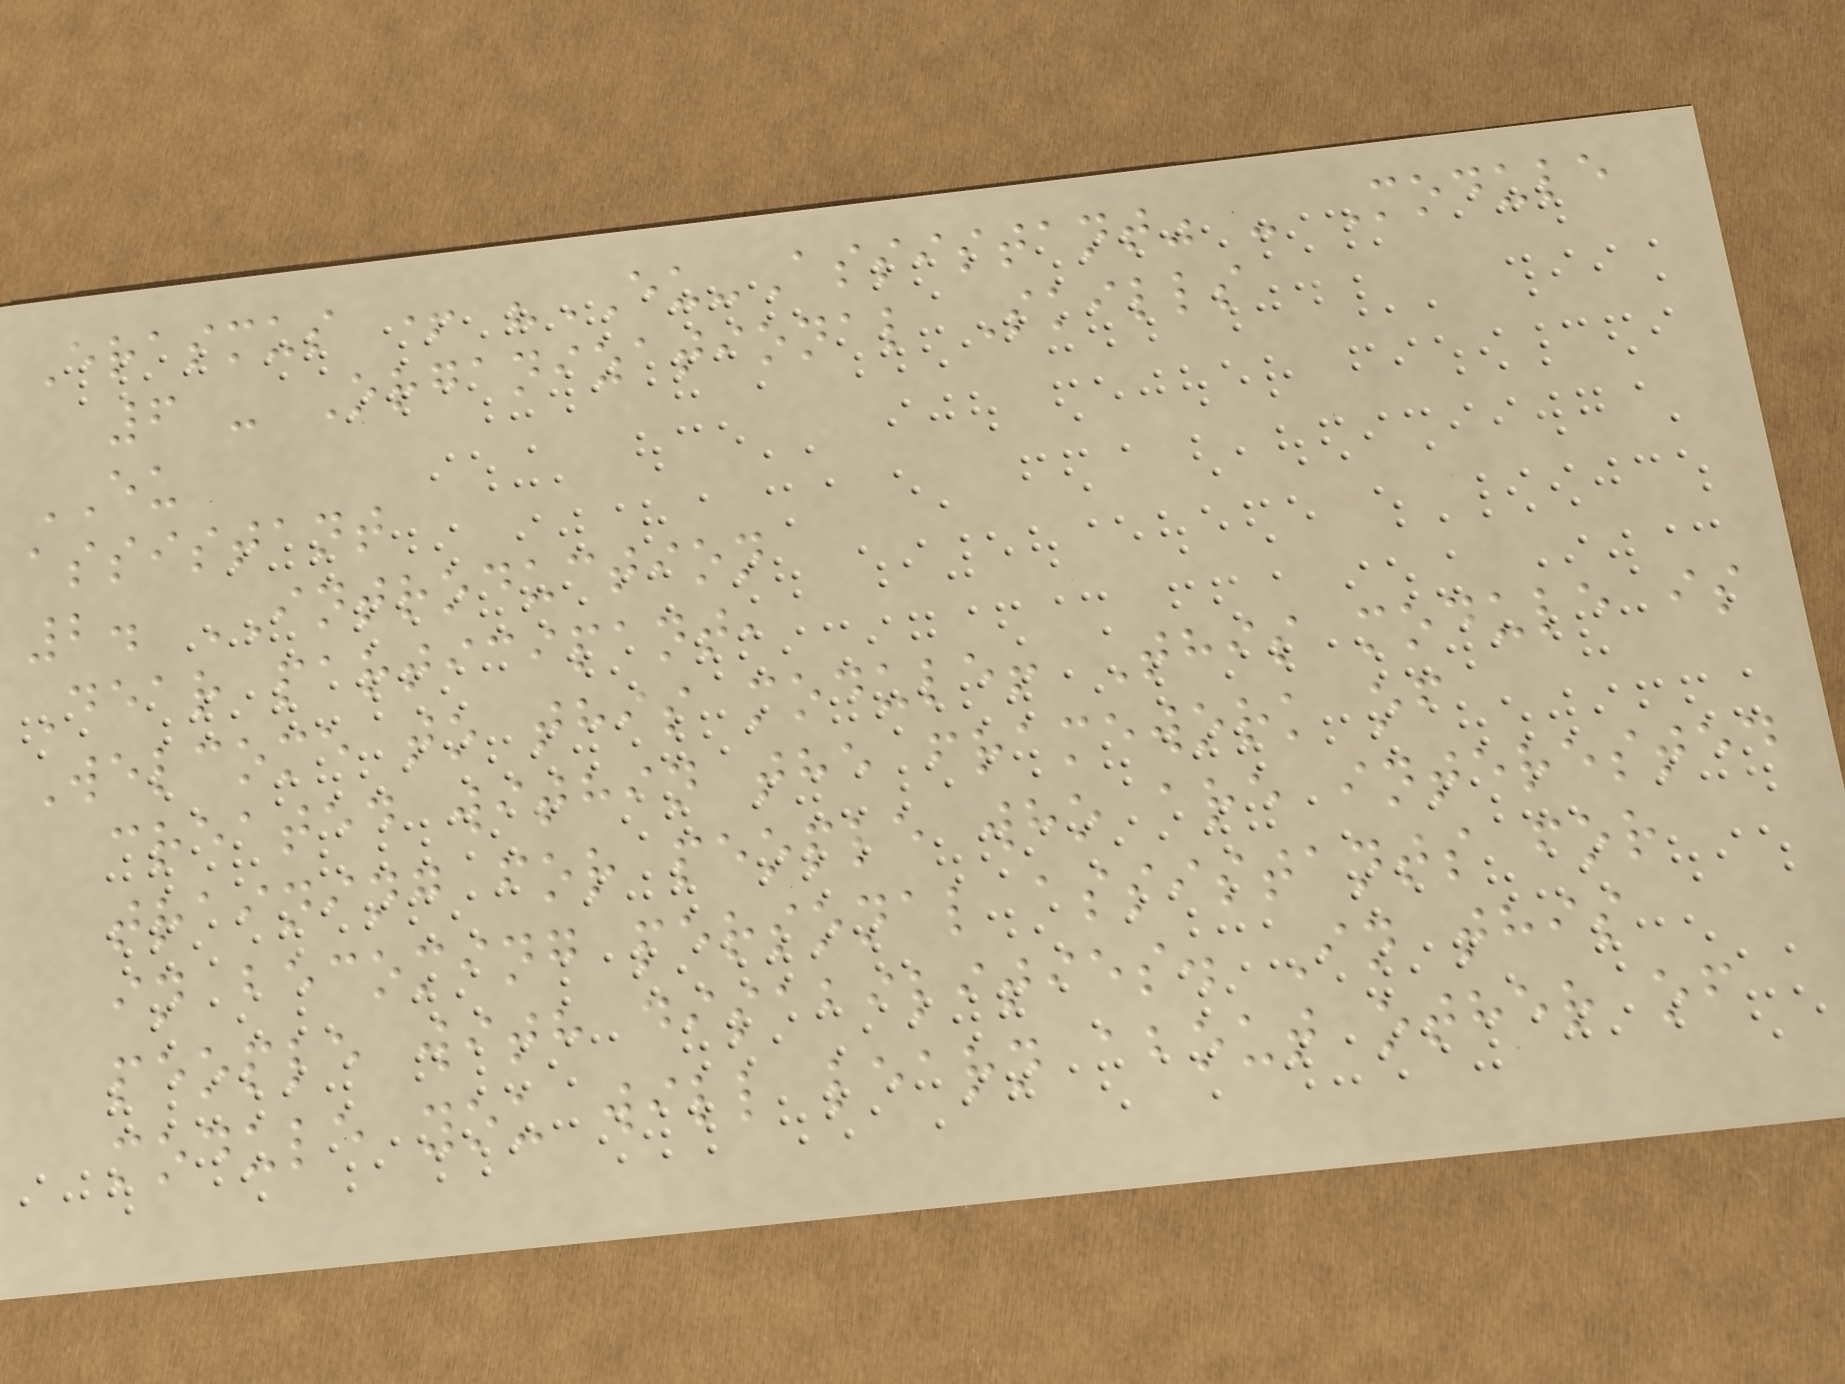Erasmus + "EU-Assistant" - Module
6 - Organizational Skills
EU
assistant
2. INTRODUCTION
Dear participant,
Welcome to this module! This module is
created within the framework of
training for people who are interested
in becoming personal assistants for
people with disabilities. In this
module you will learn about other of
